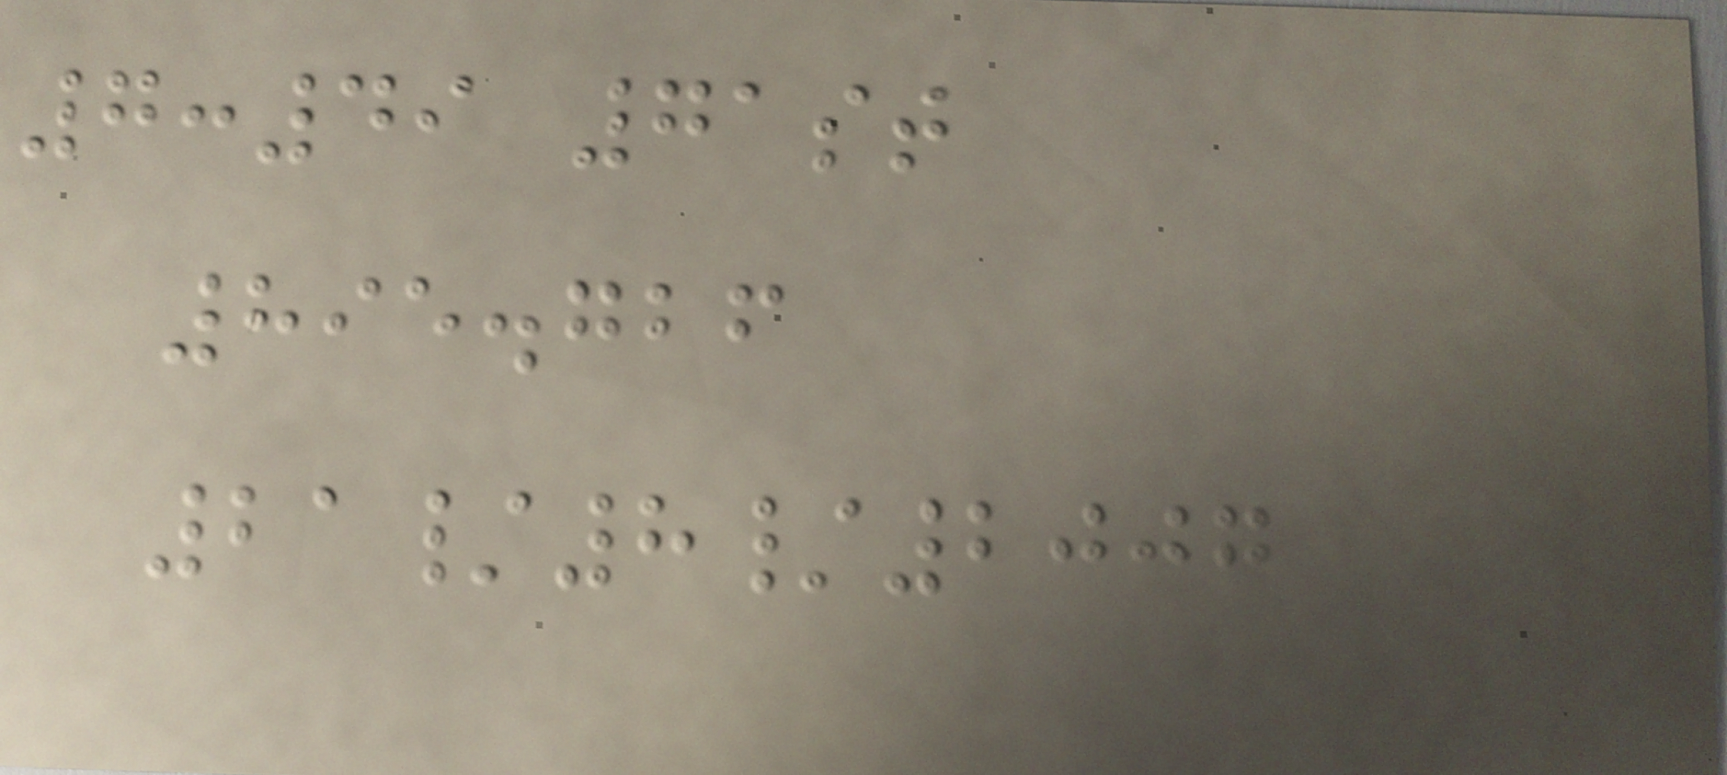7:49 71st
895.726
21/8/2007
